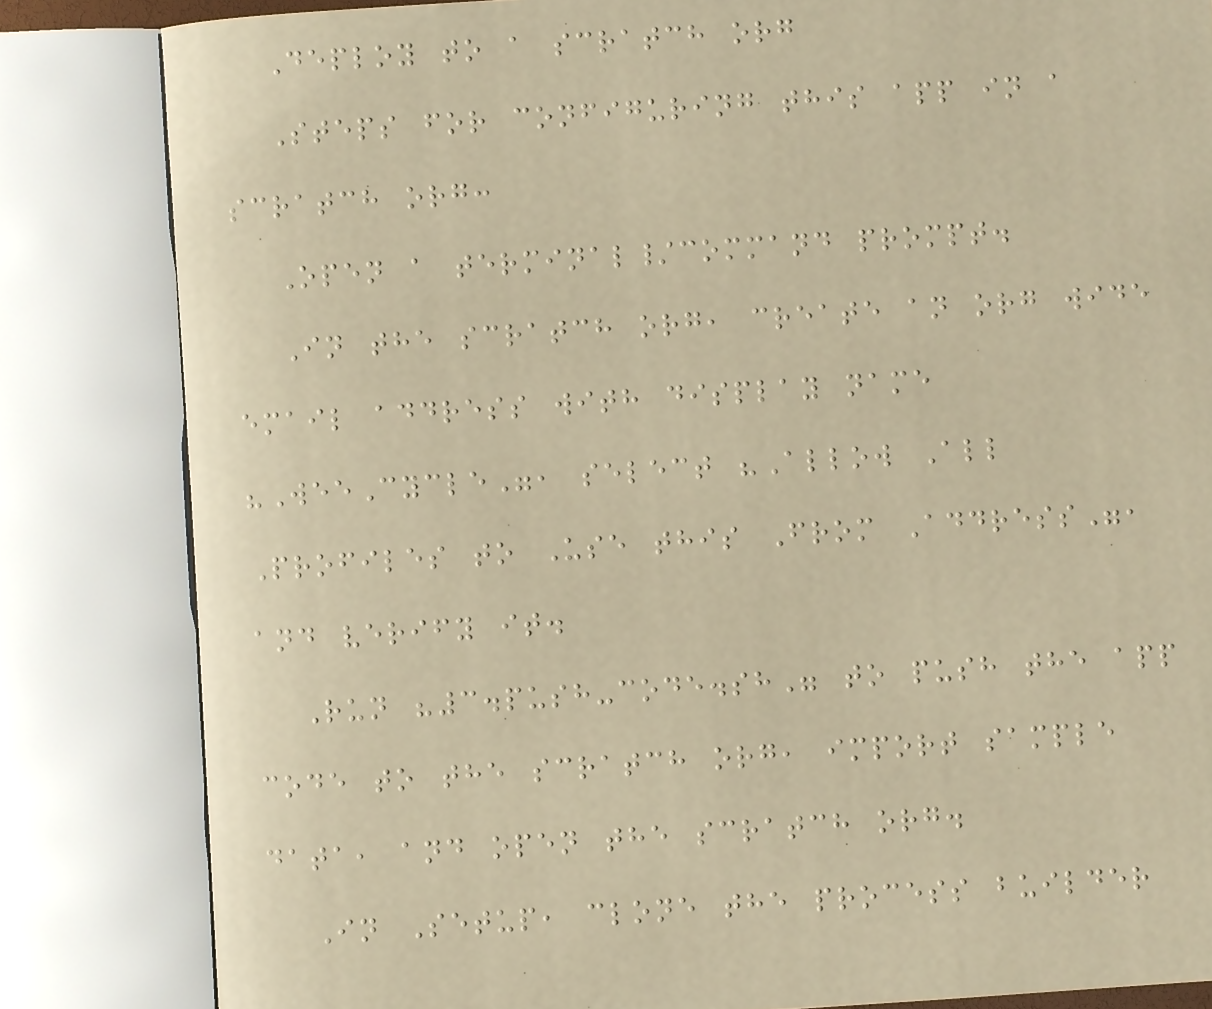Deploy to a scratch org
Steps for configuring this app in a
scratch org:
Open a terminal/command prompt.
In the scratch org, create an org wide
email address with display name
"WeeCycle", select "Allow All
Profiles to Use this From Address",
and verify it.
Run "3.push-code.sh" to push the app
code to the scratch org, import sample
data, and open the scratch org.
In Setup, clone the process builder
